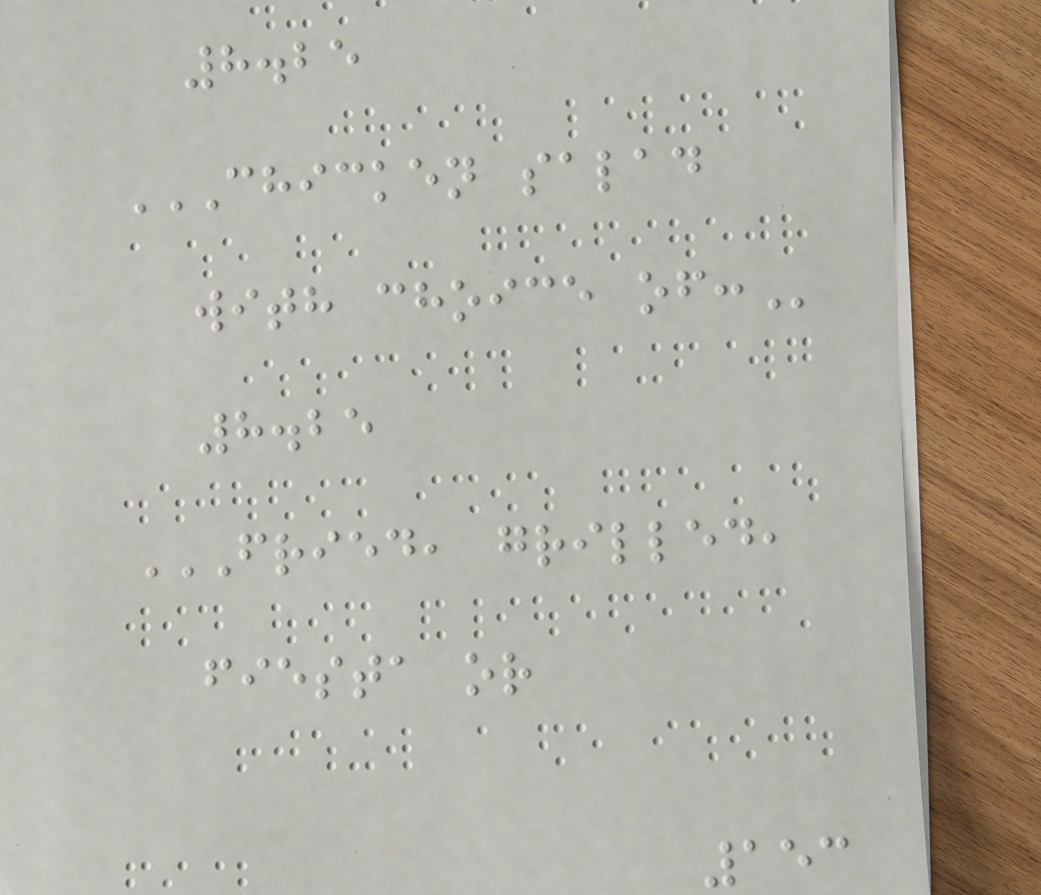8.25
CHICKEN SALAD
WITH CHOICE OF:
8.25
FRIED, GRILLED,
FIESTA OR
153
